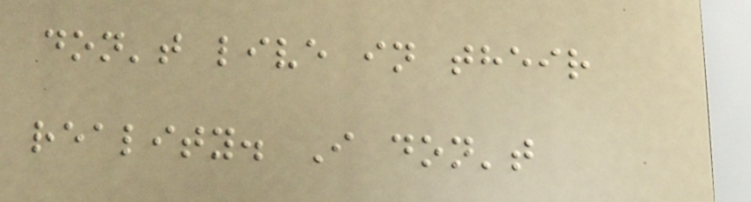don't live in their
reality. I don't
